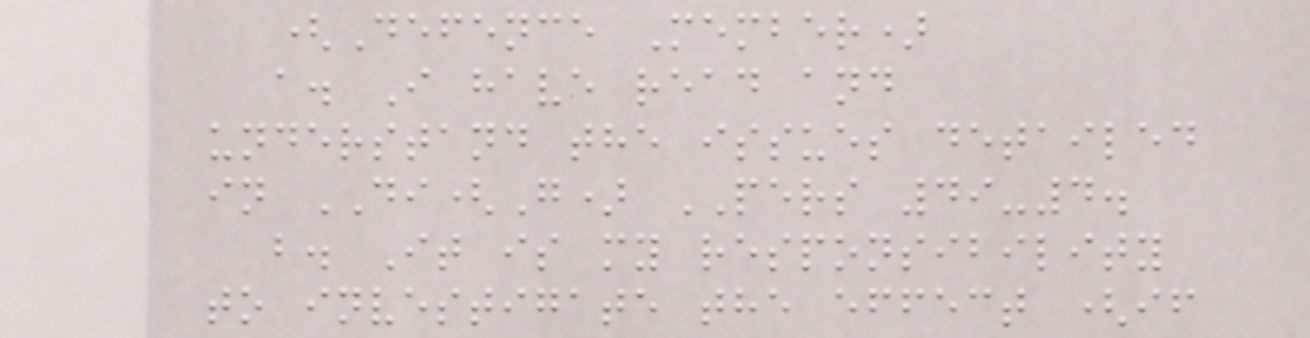(Defence Member)
a. I have read and
understand the issues detailed
in DI(G) PERS 49-4.
b. It is my responsibility
to investigate the effect (if
